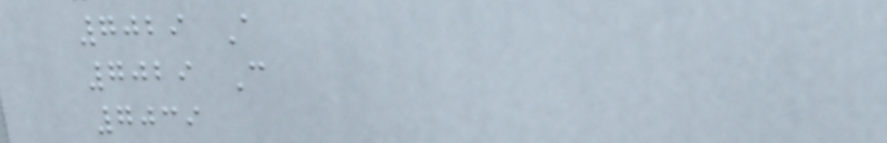7029 A
7029 C
7039
